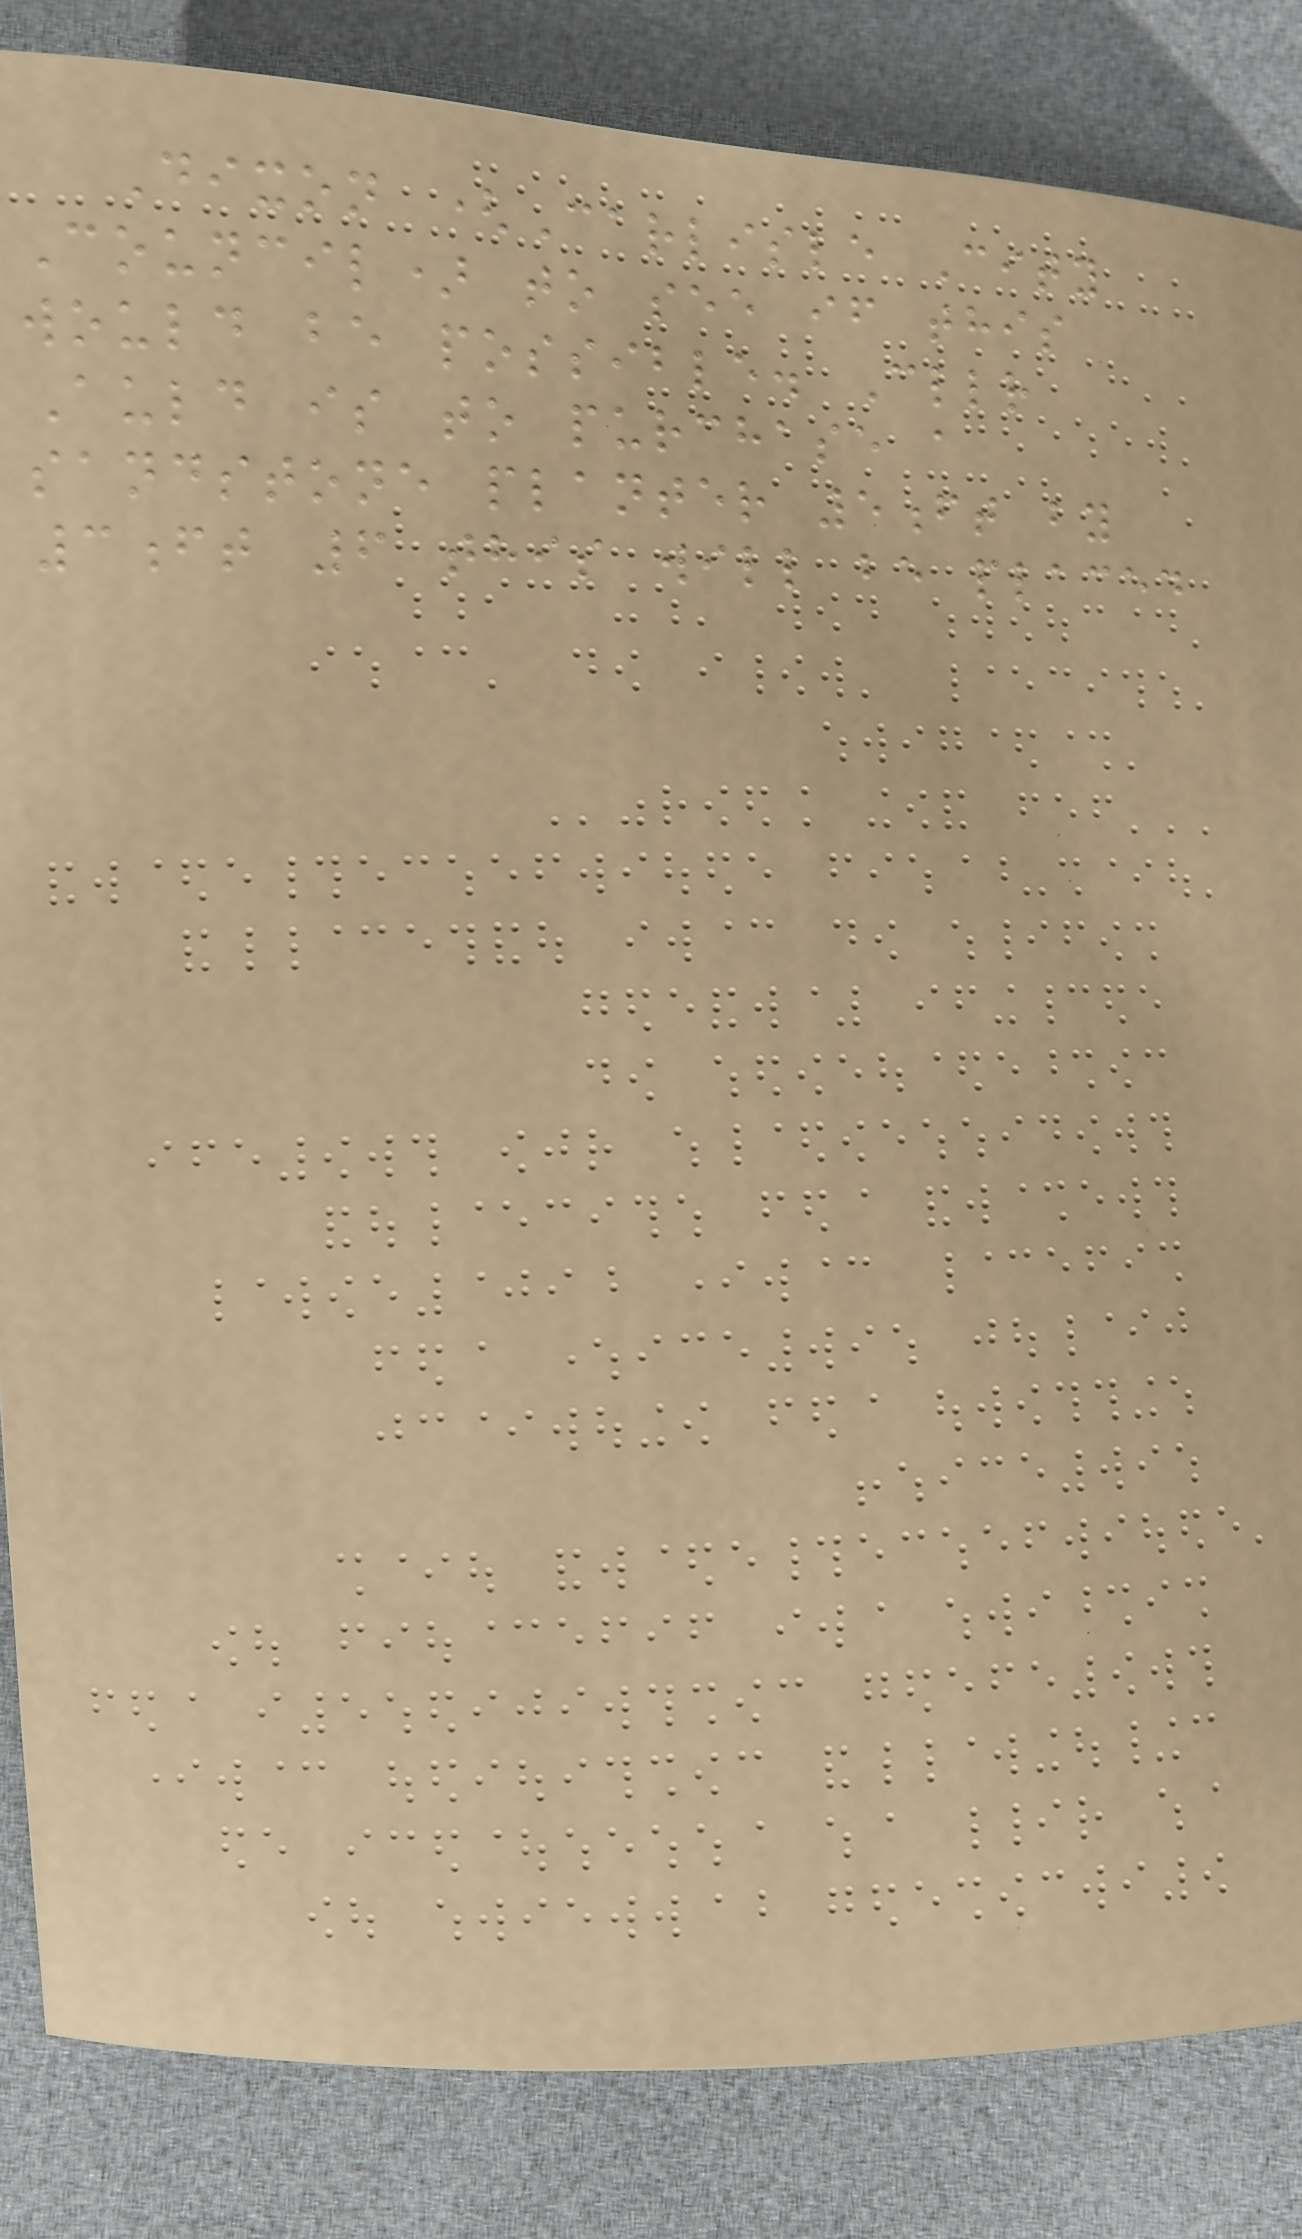Dixon (Carlisle City
Council) to see if this
would be possible. Cllr
Auld is to purchase a
sandstone planter 5ft by
3ft 6 this will be placed
